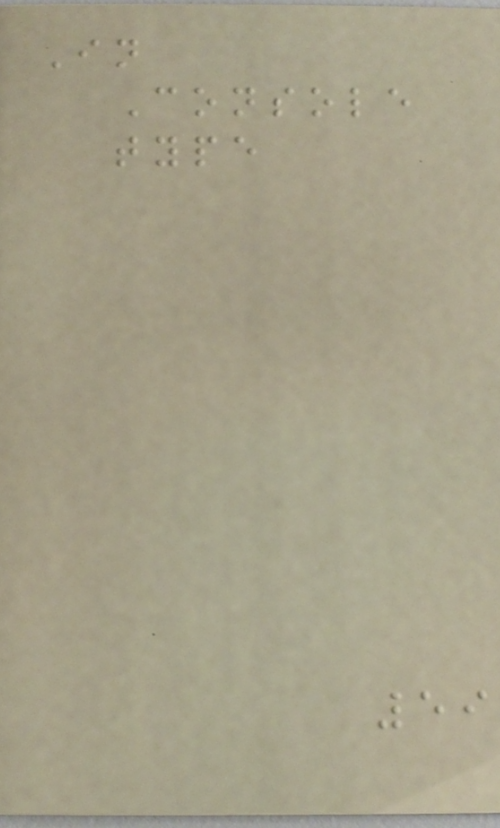In
Console
type
59
